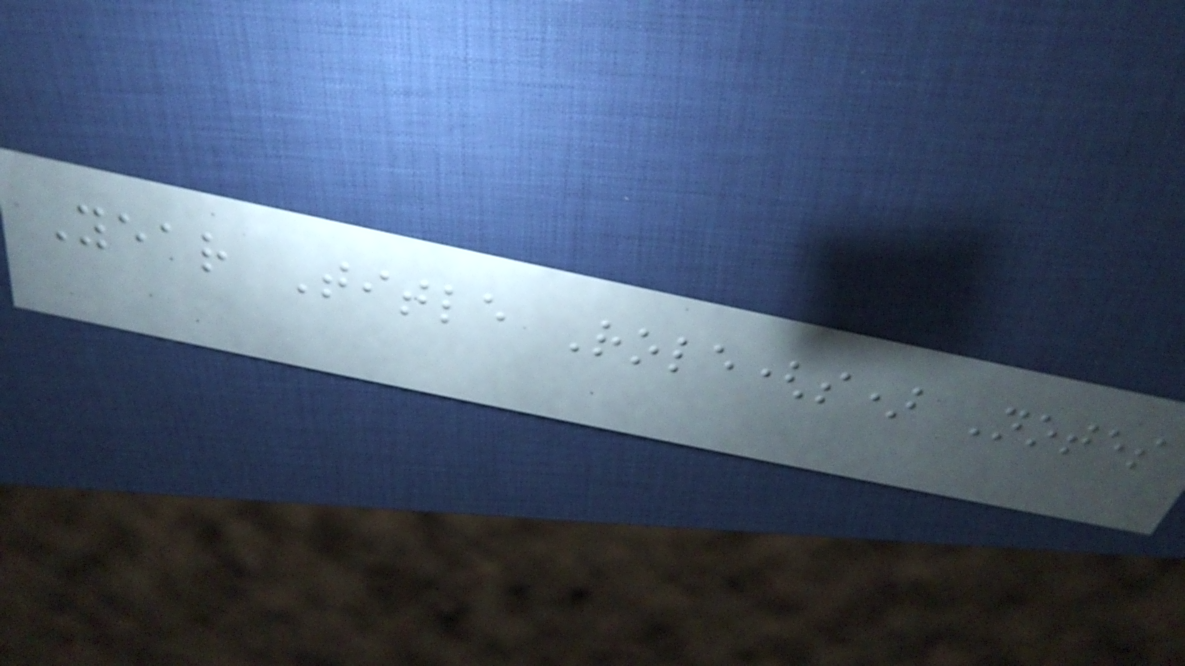Year Title Role(s) Notes
